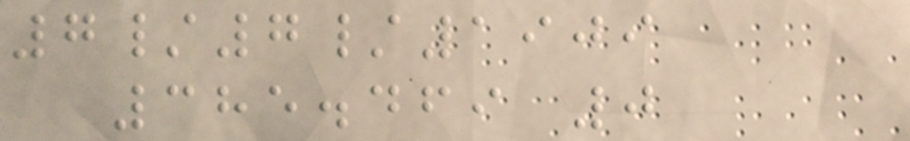7/7/1909
385.469 0
